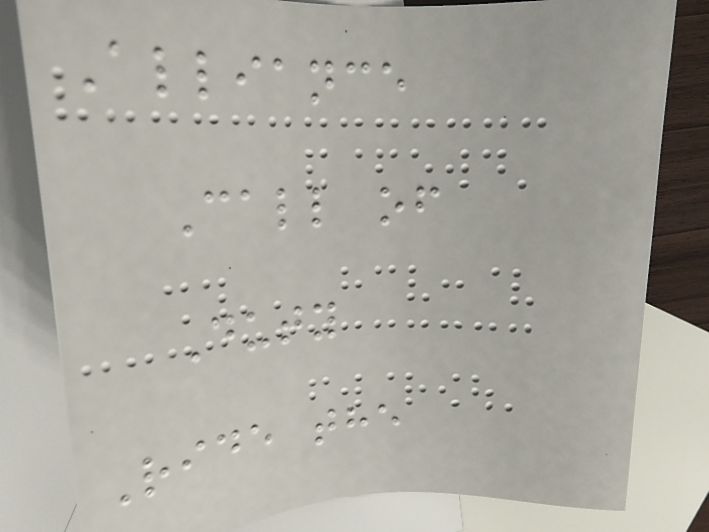Alliance
Call of
Duty
Ride the
